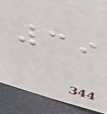39
